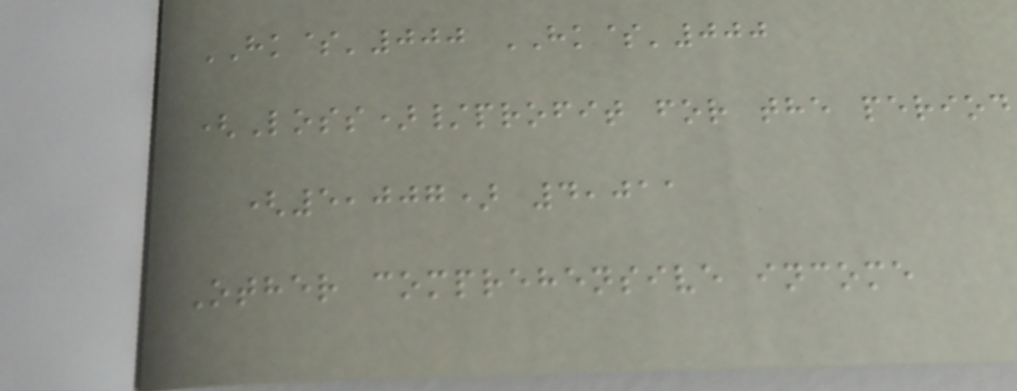HK$'000 HK$'000
(Loss)/profit for the period
(5,007) 4,011
Other comprehensive income
